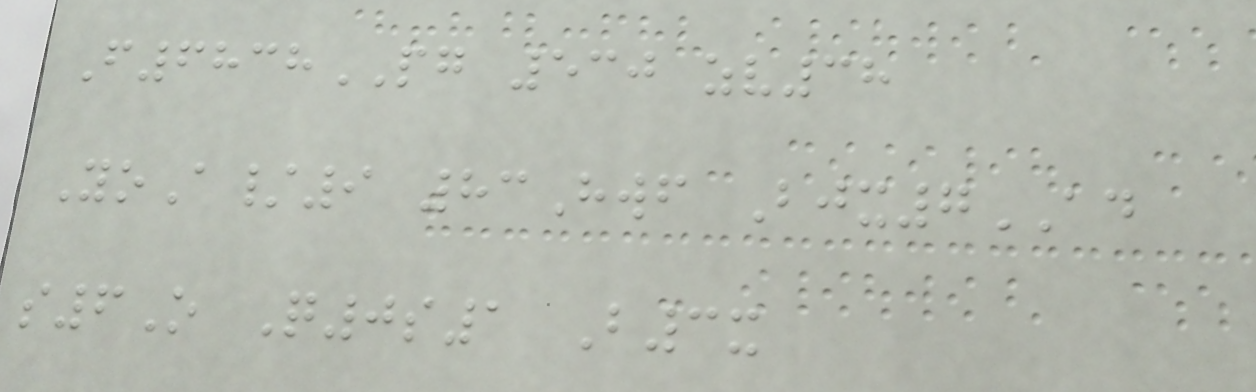F6838PG 530 zv38
YoA/9 83Hwf Bjx7AD
s6O Q0s1 B3x
